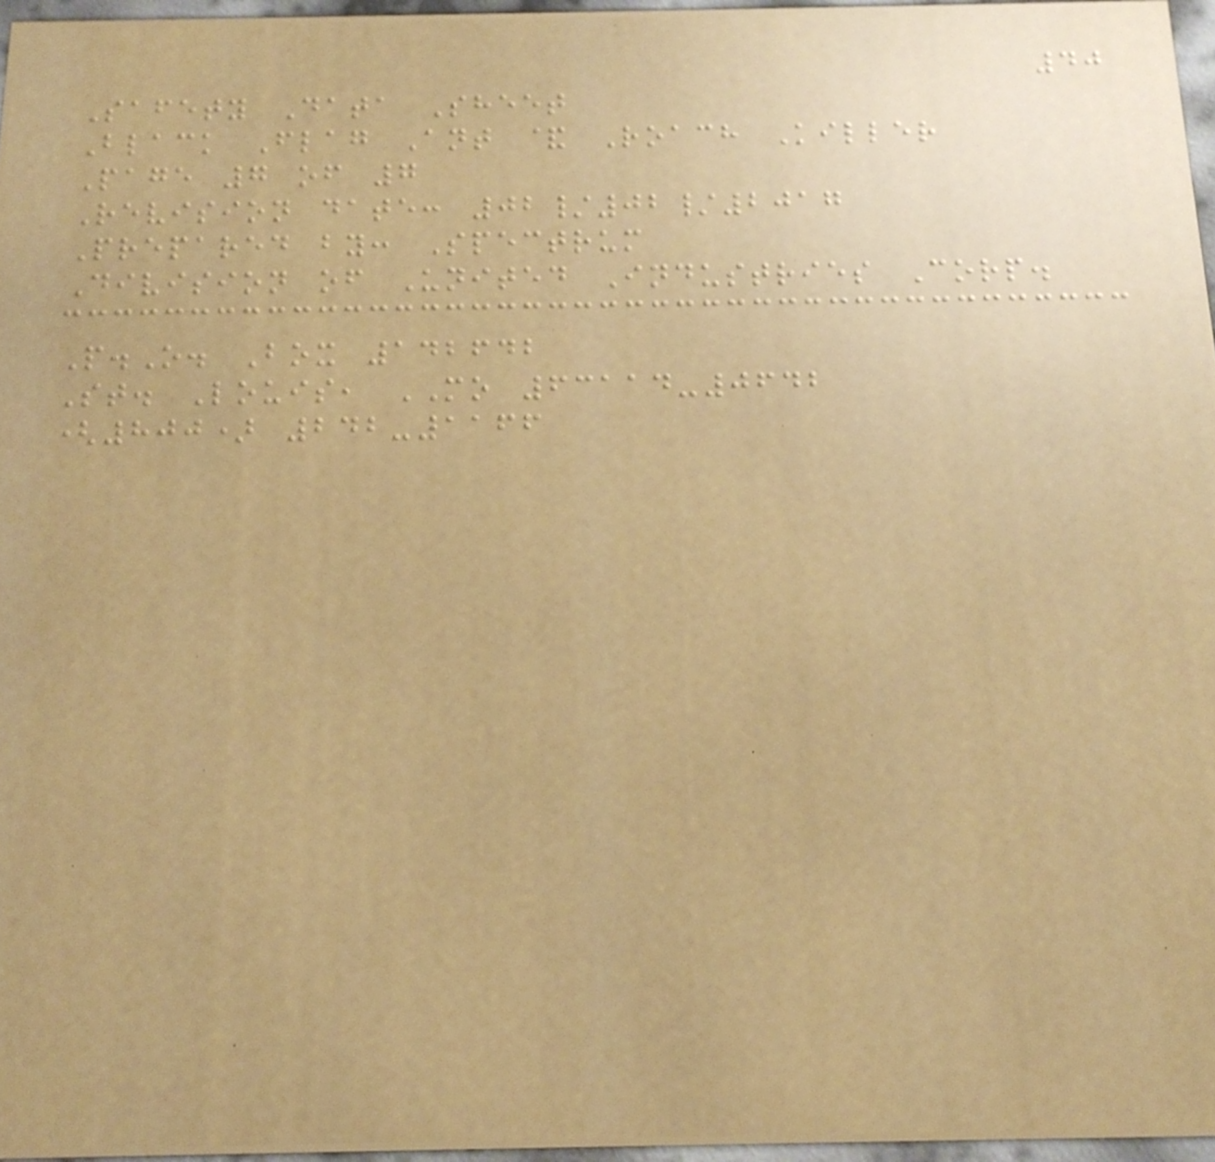40
Safety Data Sheet
Black Flag Ant & Roach Killer
Page 7 of 7
Revision date: 02/02/2017
Prepared by: Spectrum
Division of United Industries Corp.
P.O. Box 142642
St. Louis, MO 63114-0642
(800) 242-1166
